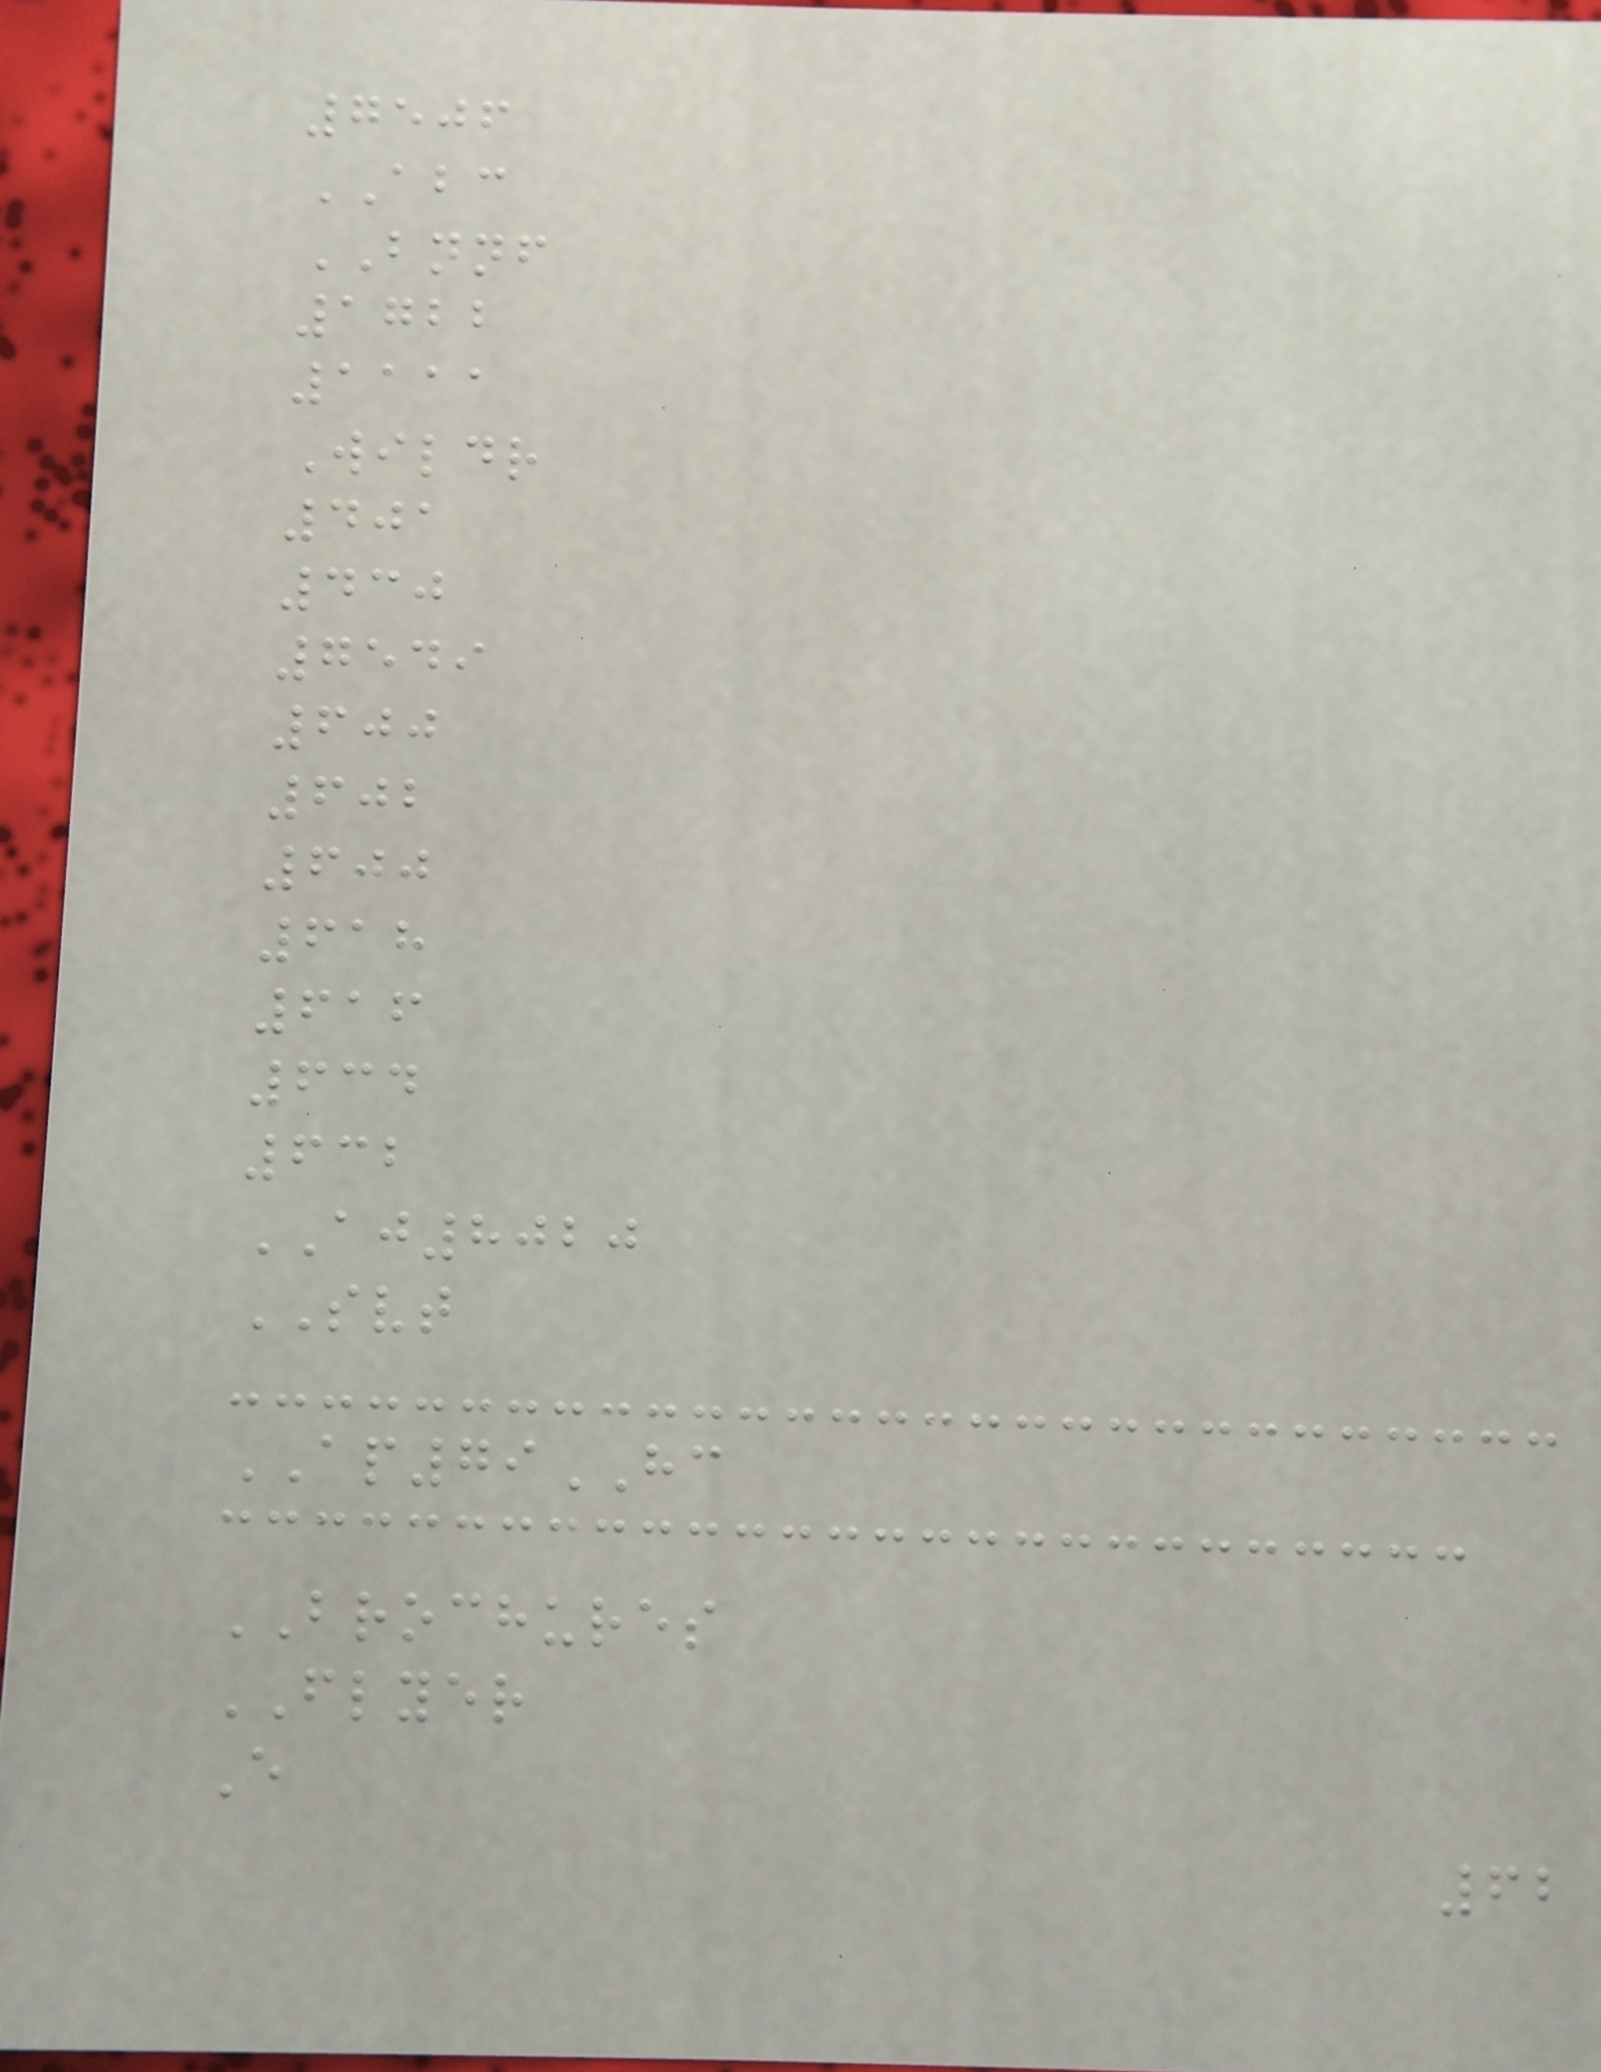7506
ABC
BNNF
1722
1111
Wildr
401
430
7549
600
602
600
618
616
634
632
AJ8020
SVT
AP79HC
BROCHURES
FLYER
E
62
